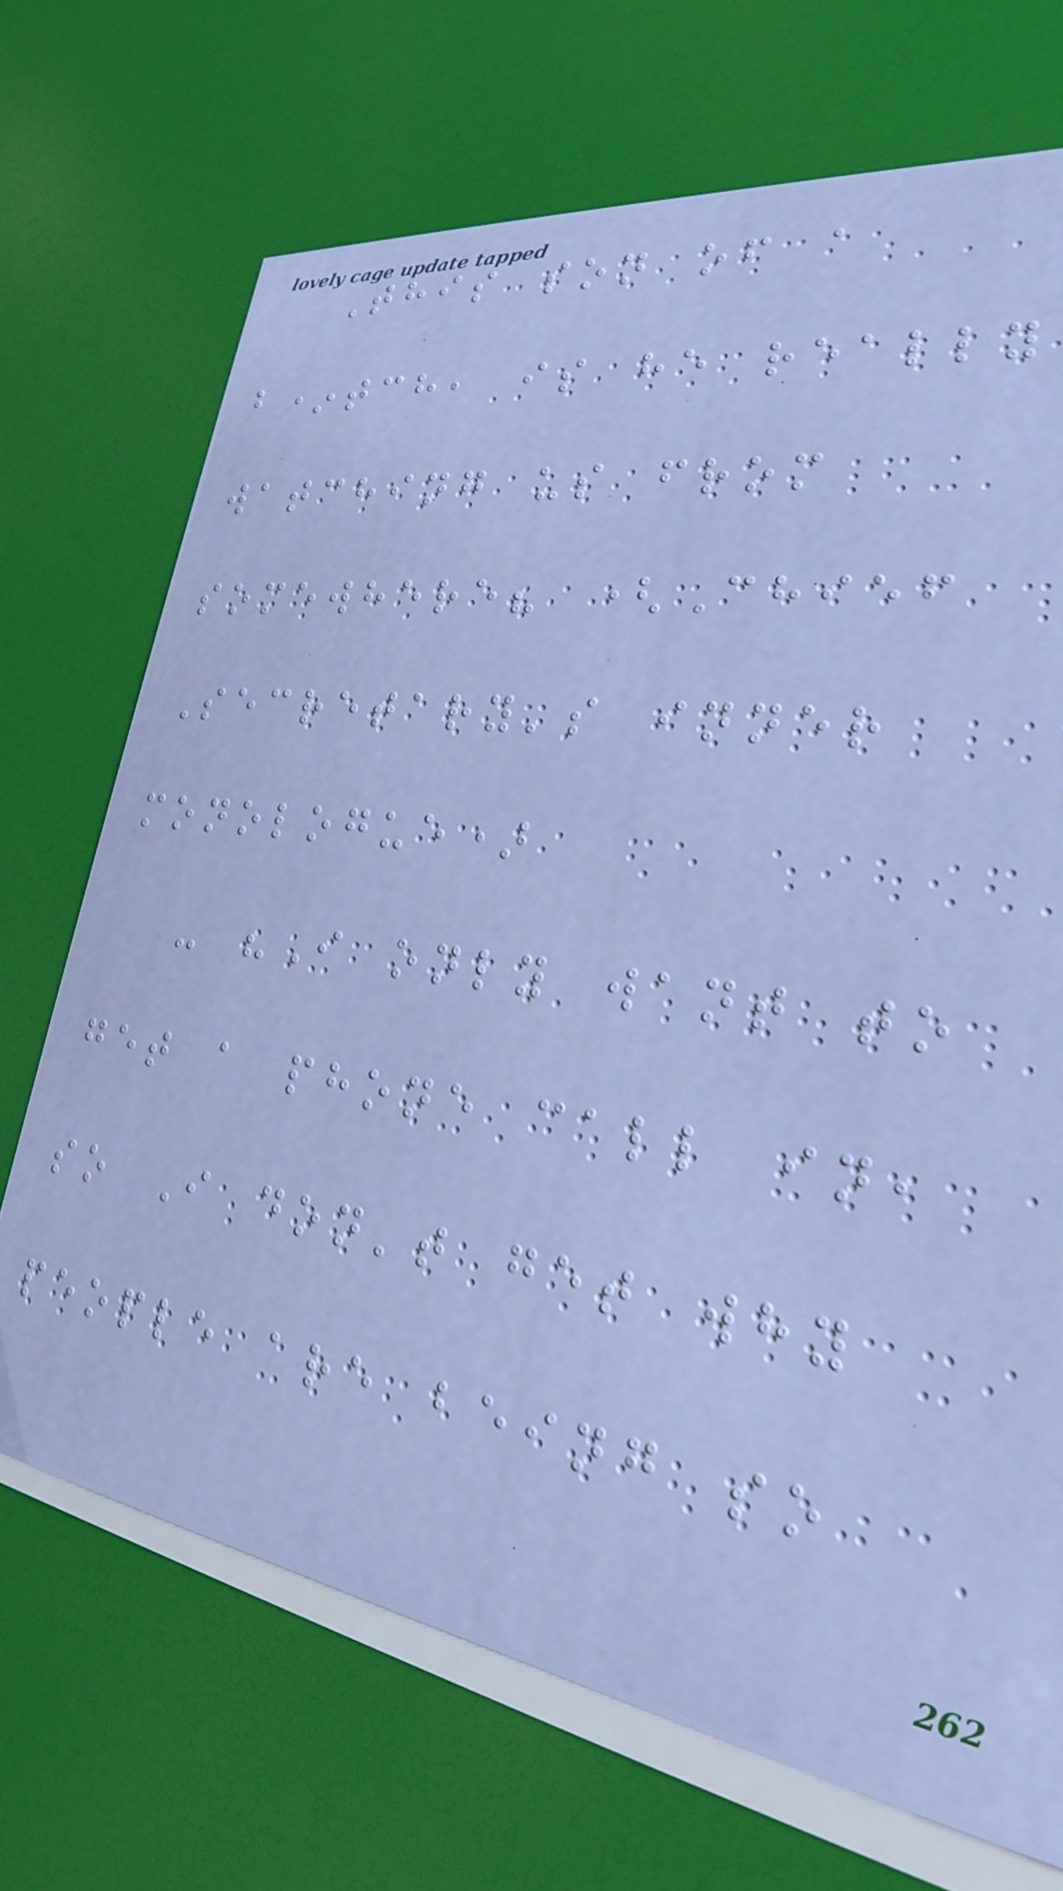This son of a
b*tch, is he really
watching us from
somewhere? (Chief
Secretary's inner
monologue)
- "I only want to
get a phone call in,
so I don't get why
people are being so
